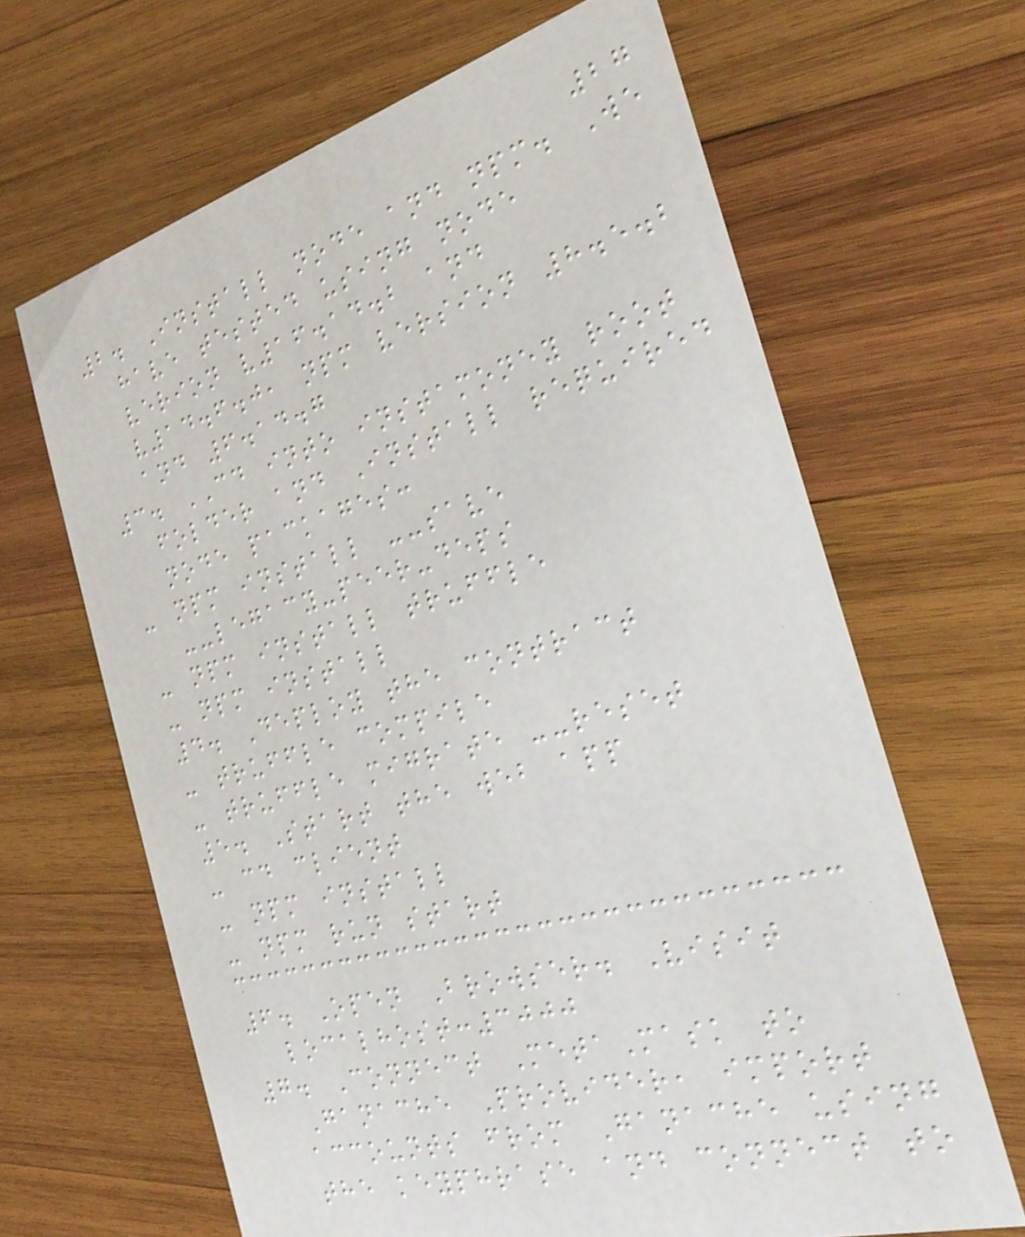27
2. Install node and npm. We
have tested using node
verion v16.14.2 and
v14.6.0, npm version 8.5.2
and 6.14.7
3. CD into instamoney root
folder and Install required
node packages:
- npm install --save
--legacy-peer-deps
- npm install truffle
- npm install
4. Deploy the contract
- truffle compile
- truffle migrate --reset
5. Start the web app
- cd client
- npm install
- npm run start
6. Open Browser. Visit
localhost:3000
7. Connect MetaMask to
Ganache Provider, import
accounts from Ganache using
the keyphrase and connect to
